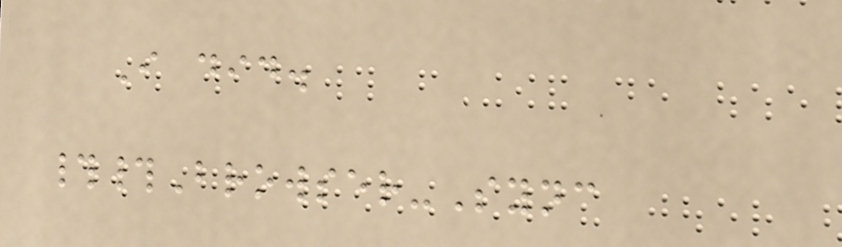I did.
##Browser-Sync
